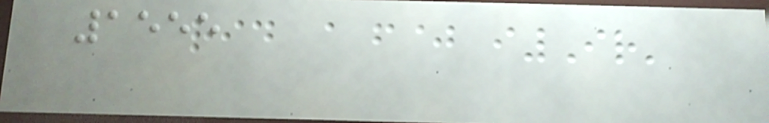1555
